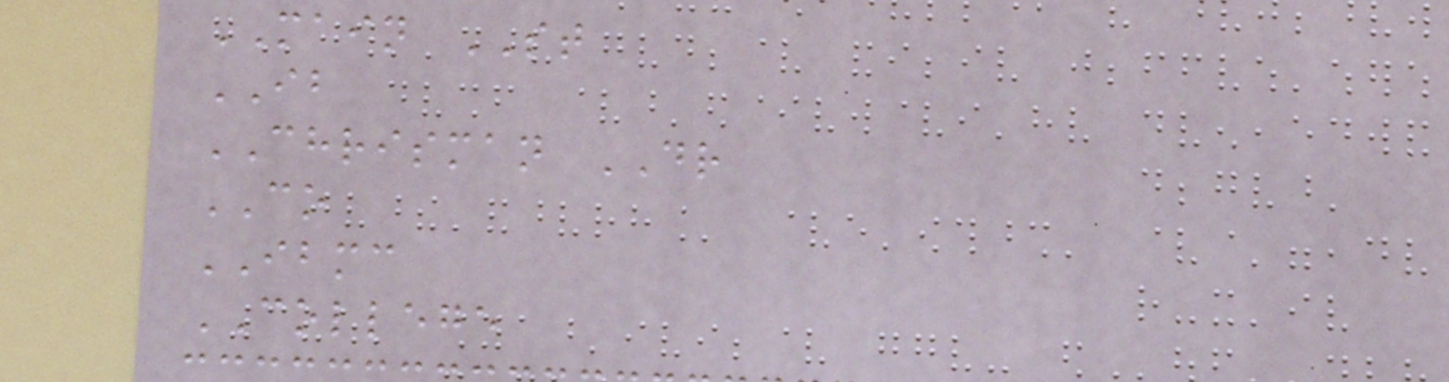MAIN ST
IB
CHRISMAN DR
CO
IBMC
COLLEGE
